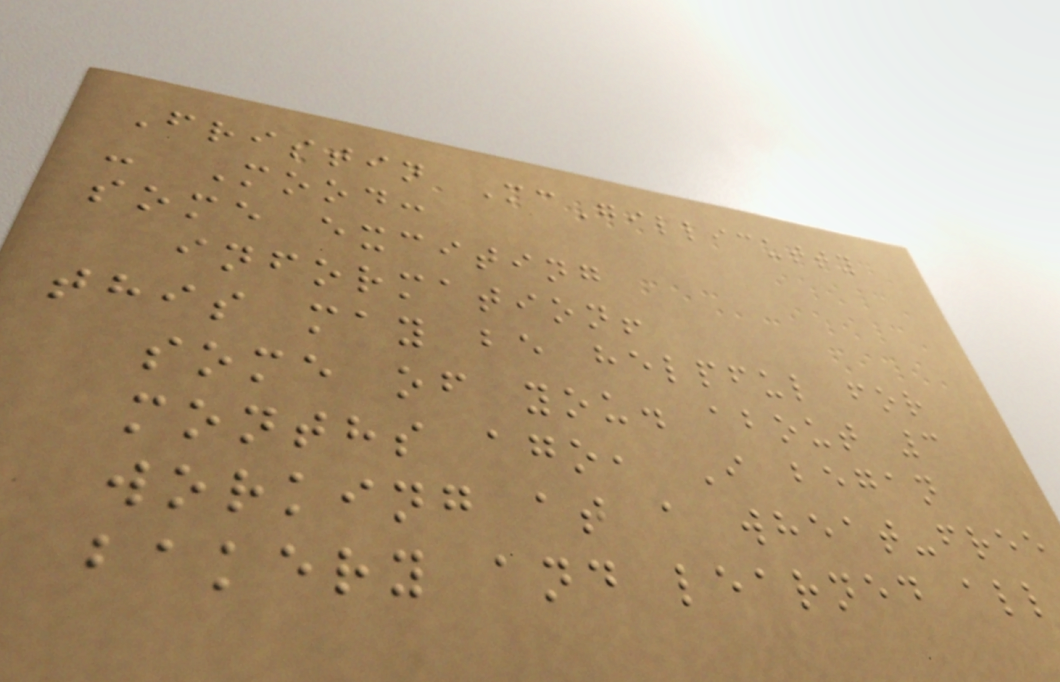Fristin McGillicutty
- Mood:
some exciting
information!
this may be helpful for
some of you. about 3
months ago, I began
working at a wheat-free
bakery and learned all
